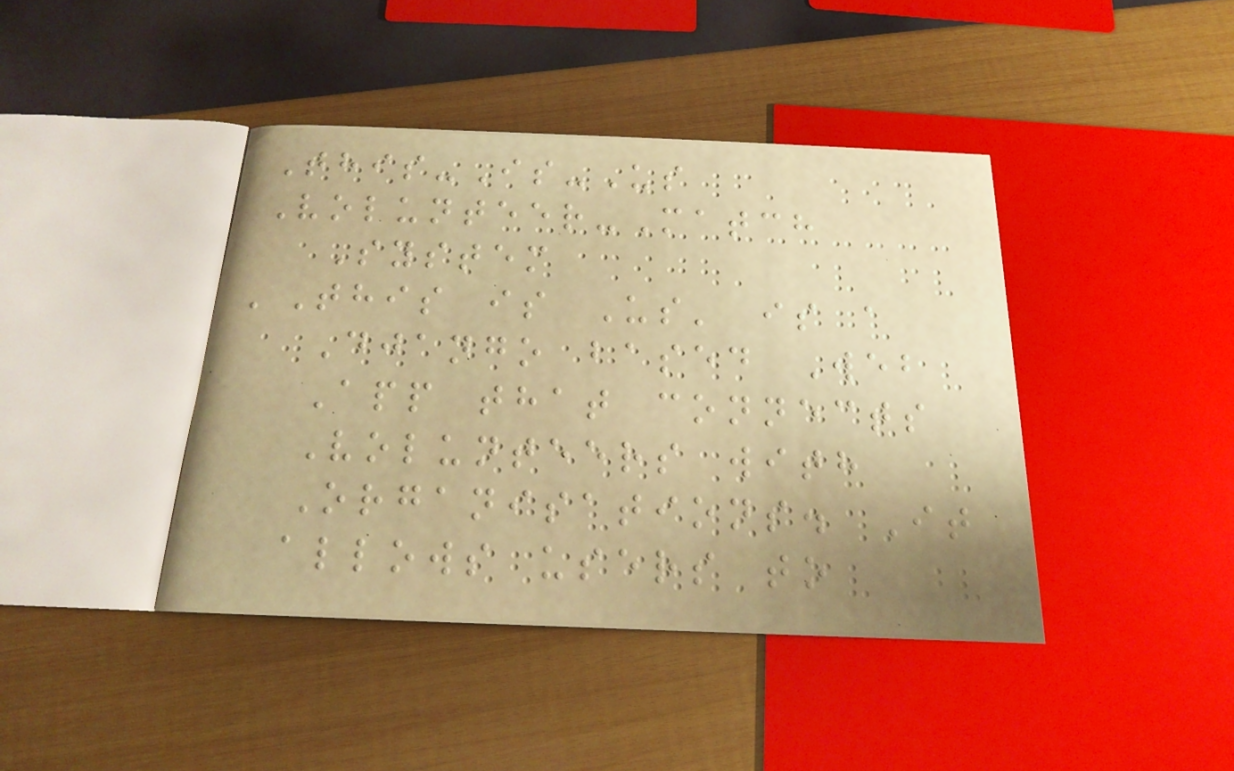This-Is-Us
Volunteer-Match
System
'This is Us' is a
Django based Web
App that connects
Volunteers with
Organisations. It
allows users to
